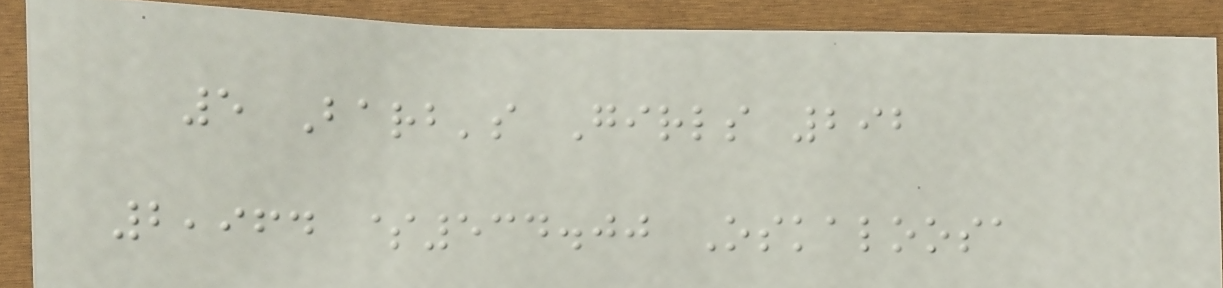5 Barb's Girls 292
2,964 $534.00 Oskaloosa
